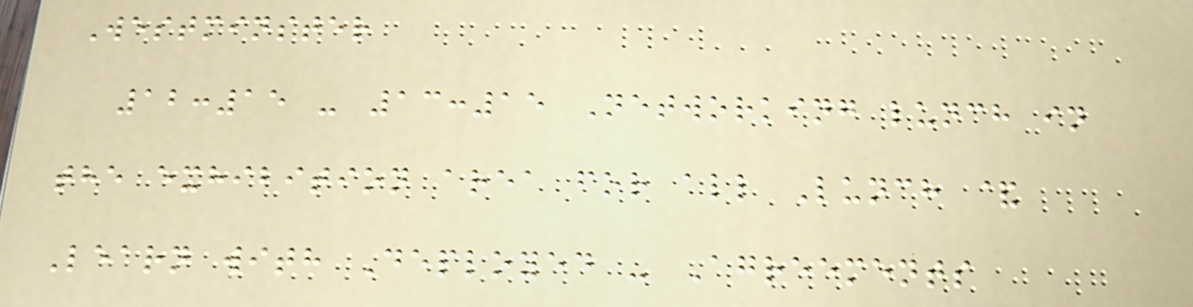Westminster
12:15 - 13:15 Networking lunch in
the exhibition area for all Lunch &
Learn with Deployed - Agreements
